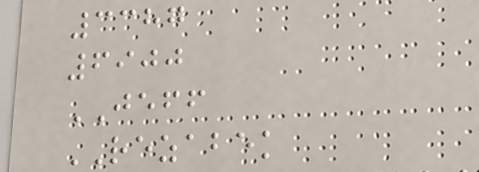3387
6900
JEFF
REZABEK
